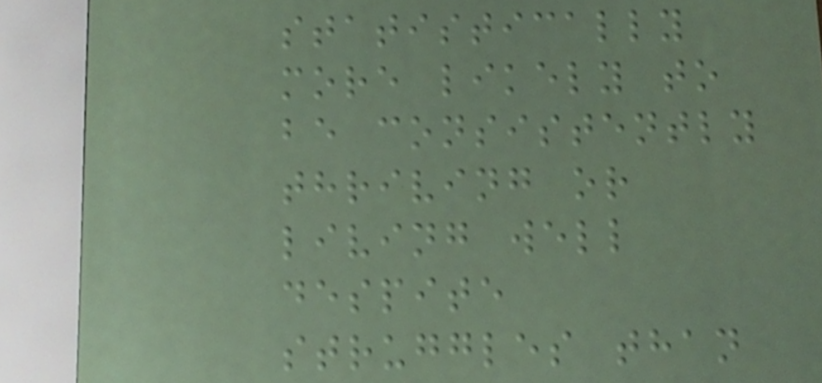statistically
more likely to
be consistently
thriving or
living well
despite
struggles than
